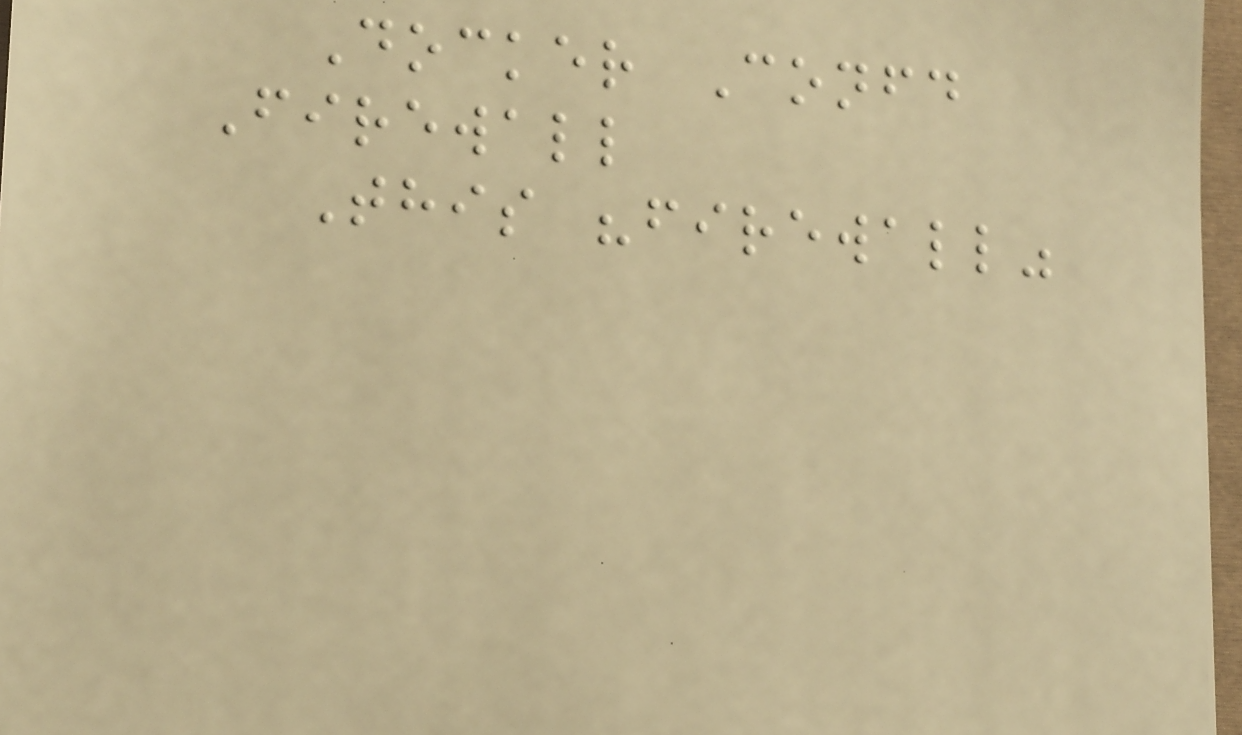Docker Confd
Firewall
This "firewall"
